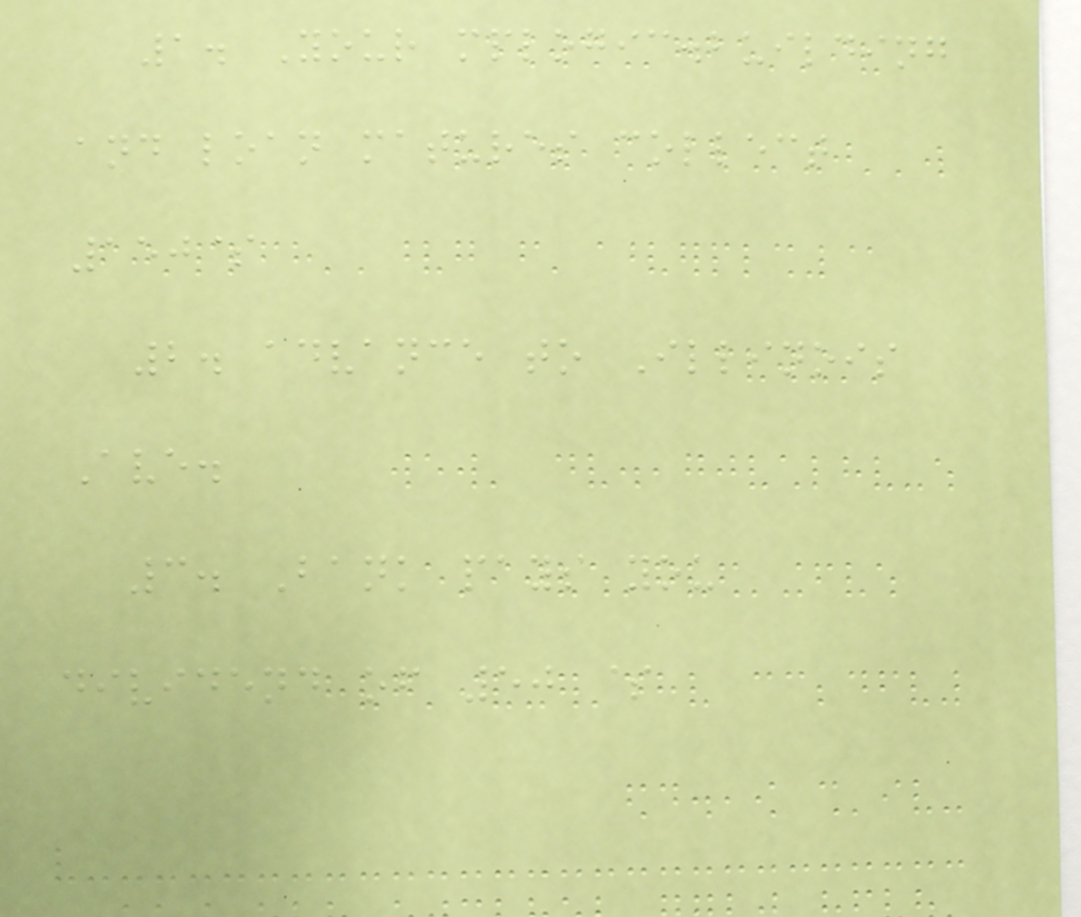1. Your mplogic.building
and loan matures collect
150$
2. advance to Illinois
Ave.
3. Bank pays you
dividend of 50 $
